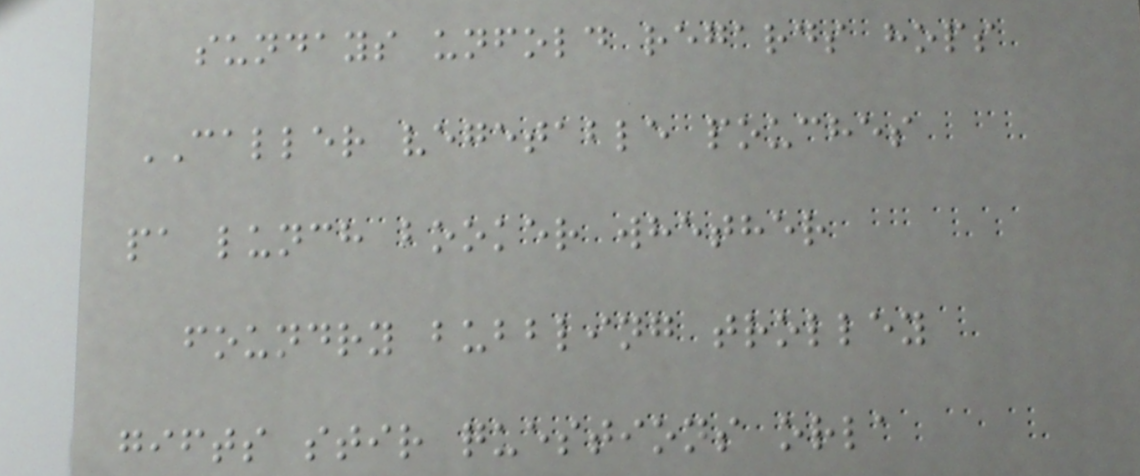sundays unfold regards hops
CALLER vegetable pouches
pa lunch booker whether
foundry bubbling trolley
gifts stir questions orla
